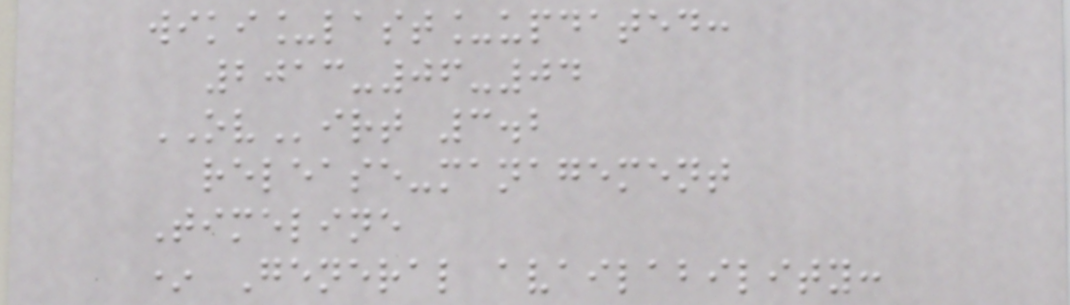wiki_last_updated:
2013-06-04
OVirt 3.2
release-management
Timeline
* General availability:
